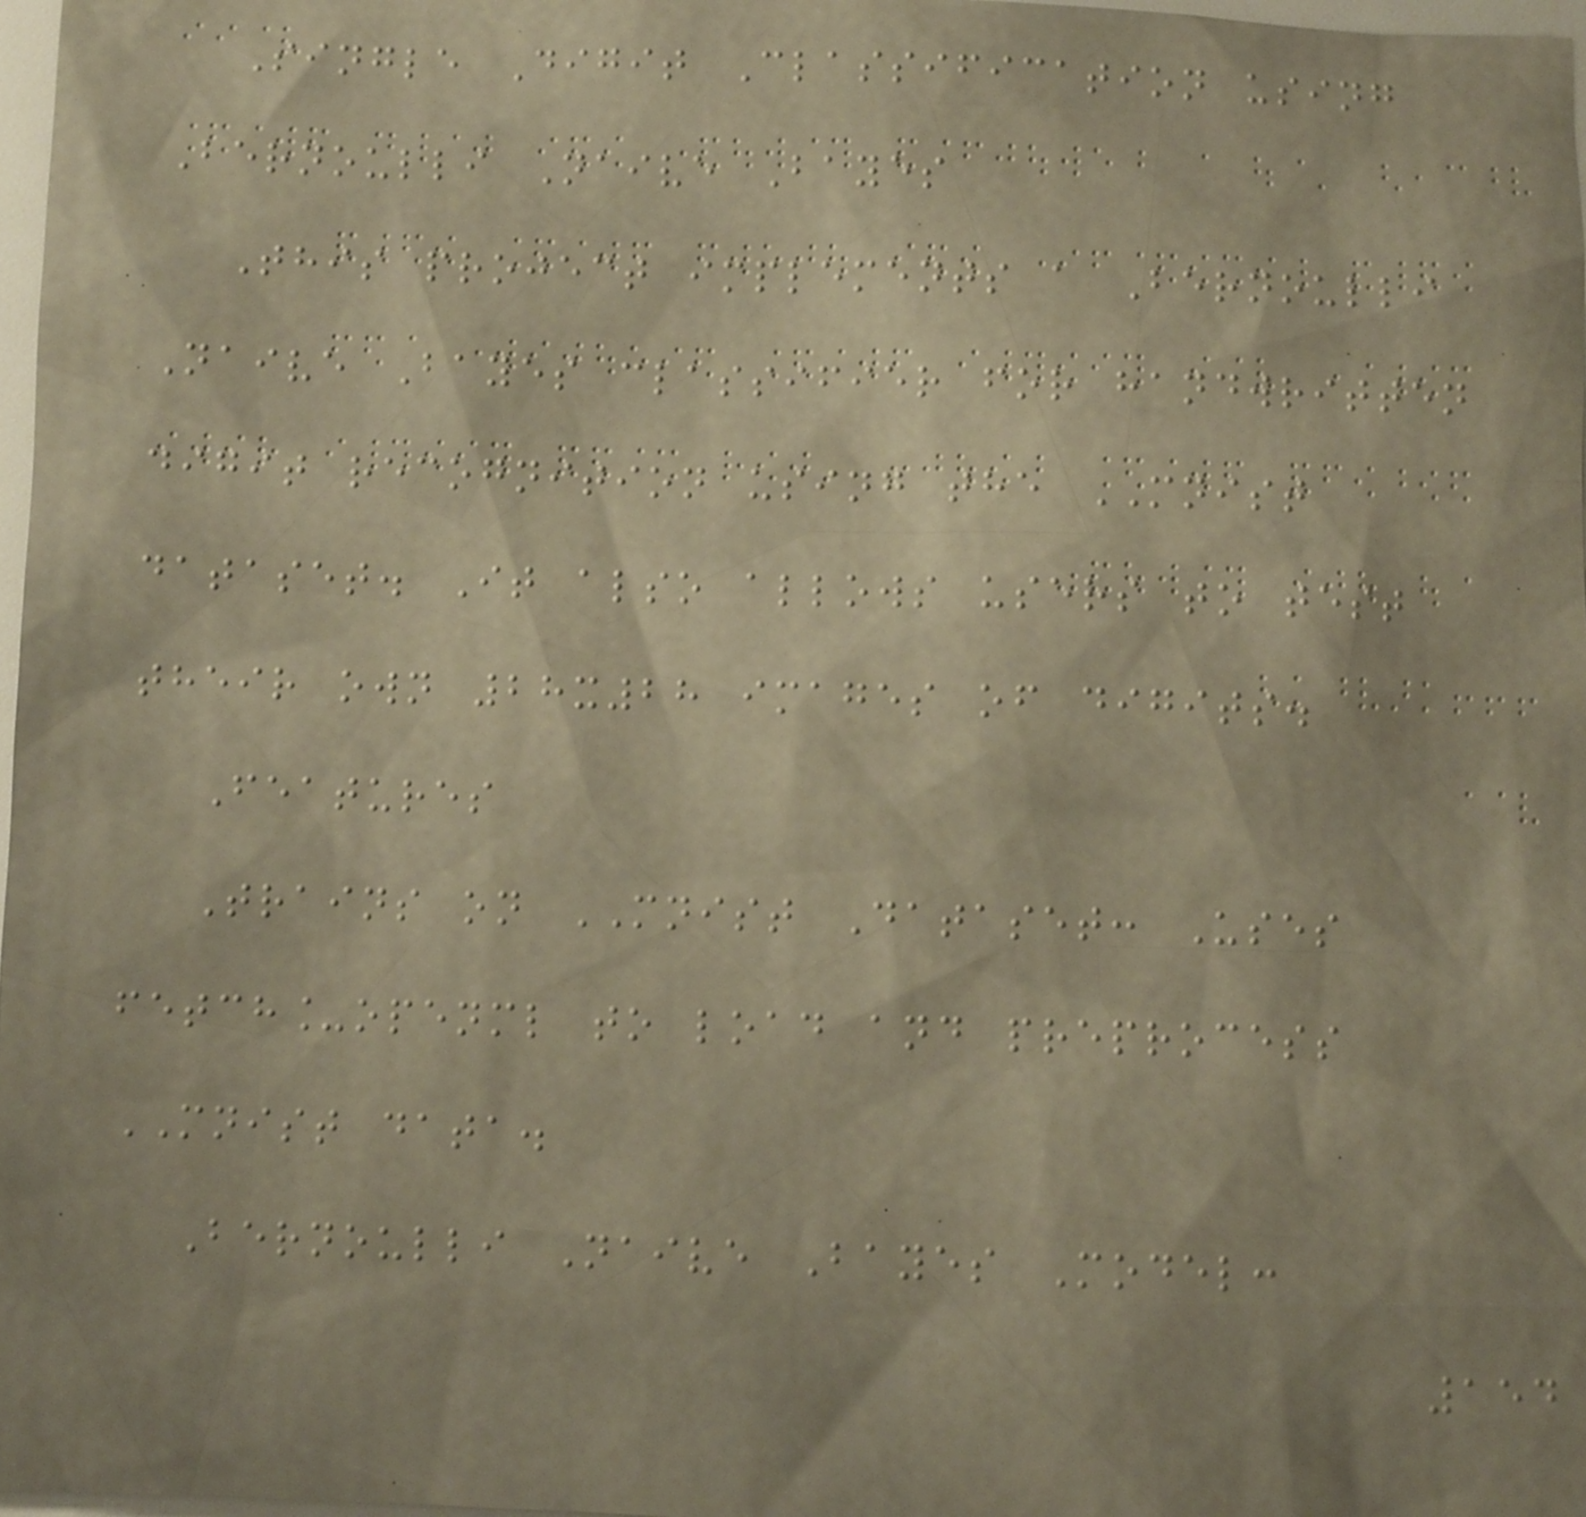Single Digit Classification using
Bernoulli Naive Bayes
This project implements a Bernoulli
Naive Bayes classifier for handwritten
digit recognition using the MNIST
dataset. It also allows users to test
their own 28x28 images of digits.
Features
Trains on MNIST Dataset: Uses
fetch_openml to load and preprocess
MNIST data.
Bernoulli Naive Bayes Model:
154
